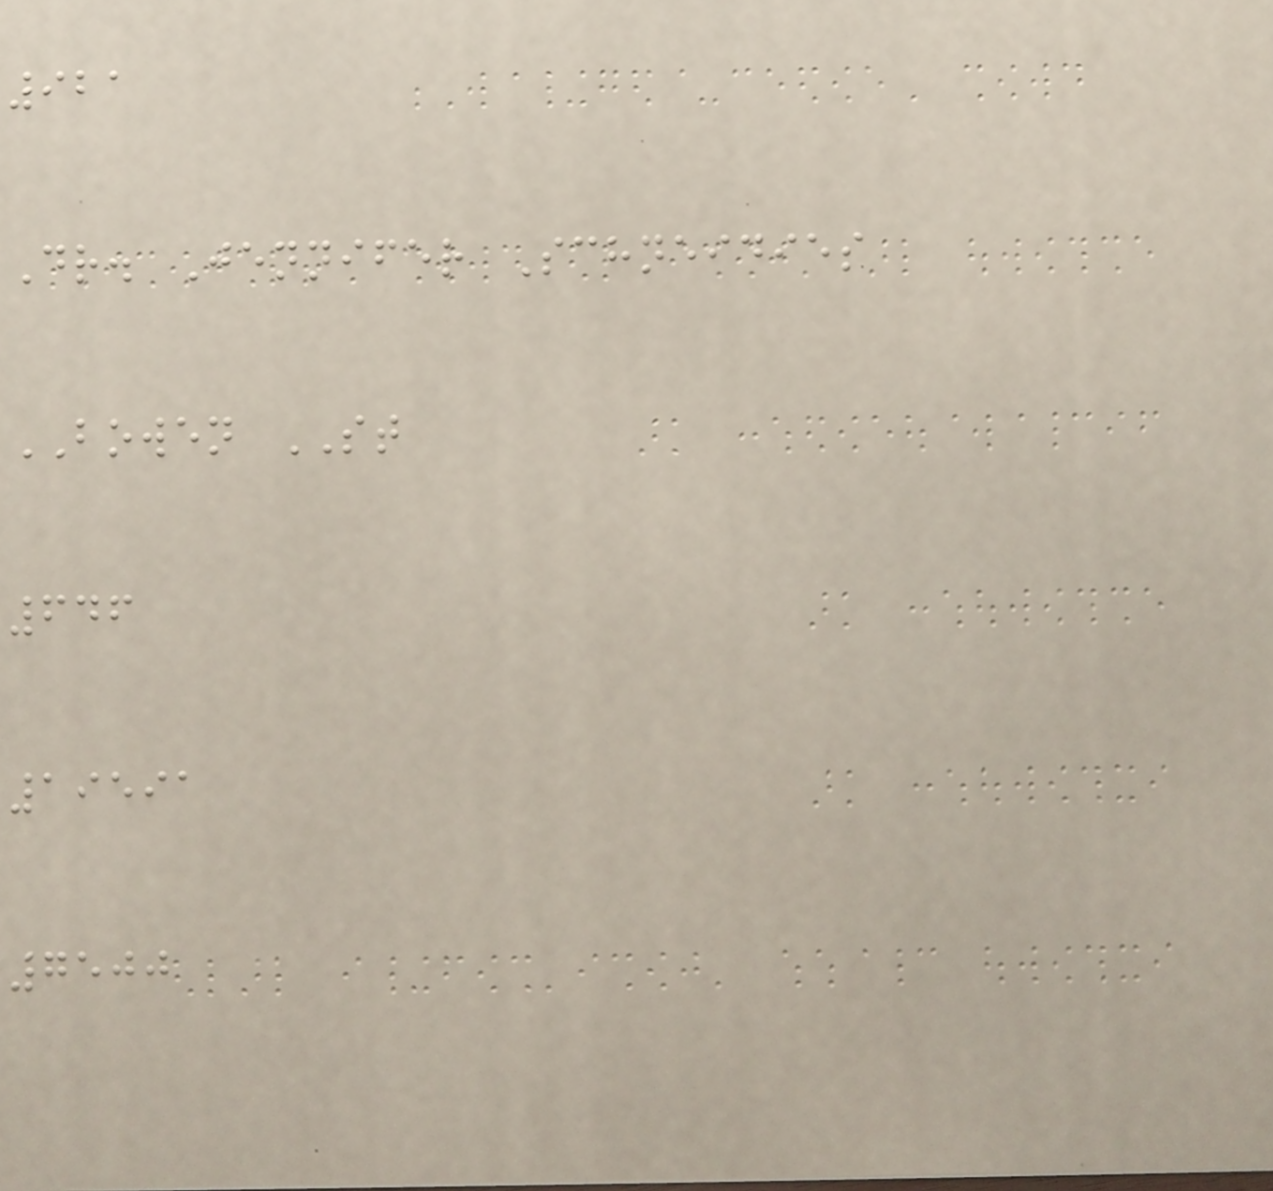921
Dr. Jennifer Schneidies
BOWEN ST
646
19591
7500
